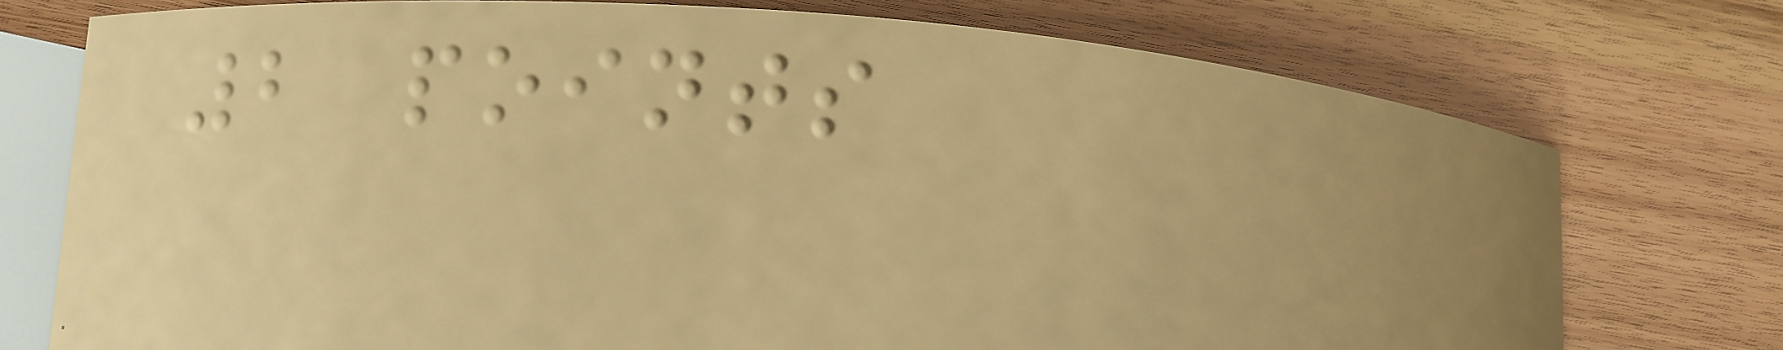2 points
